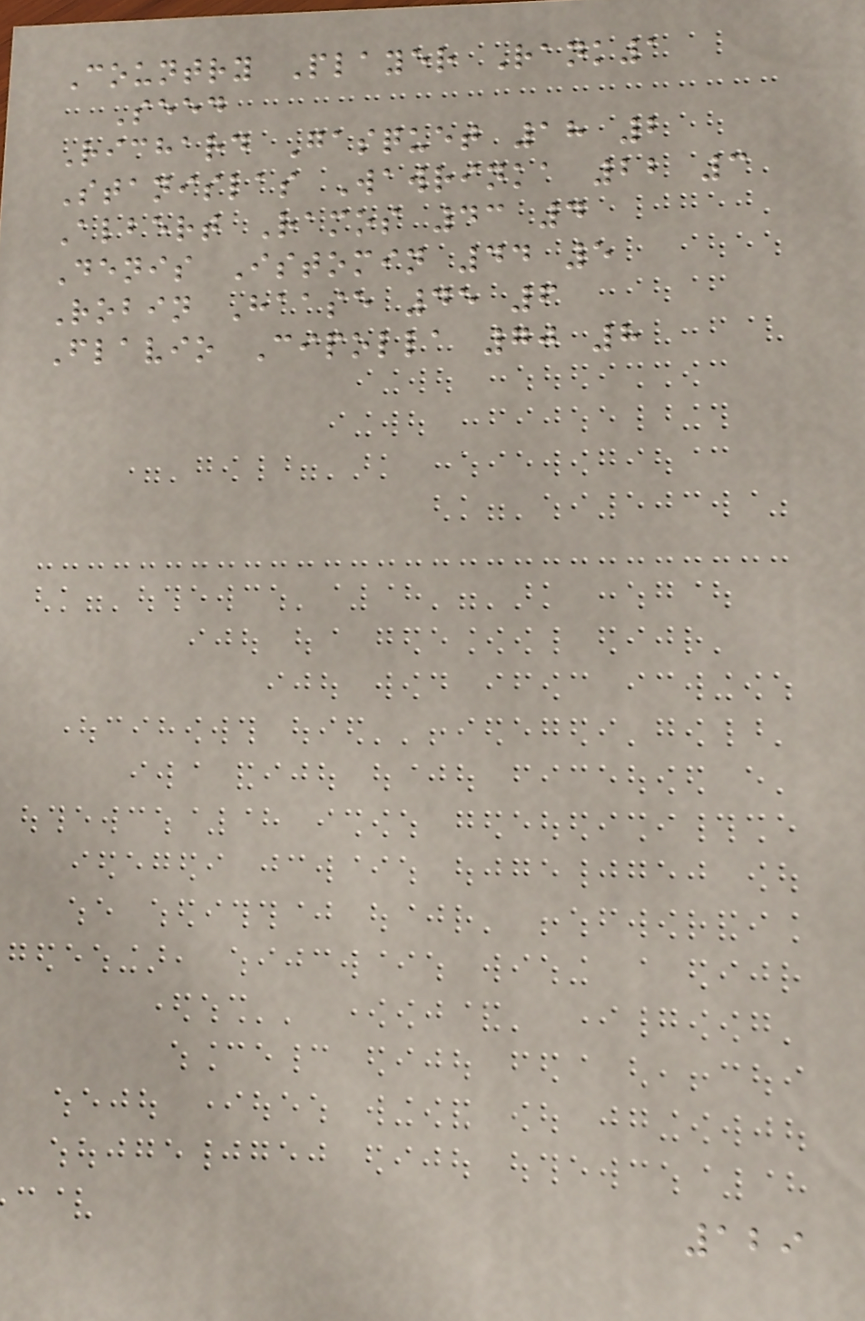Country Player Rank1
Seed
Richard Gasquet 18 2
Stanislas Wawrinka 22 3
Albert Ramos 43 4
Denis Istomin 44 5
Robin Haase 45 6
Flavio Cipolla 70 8
129
